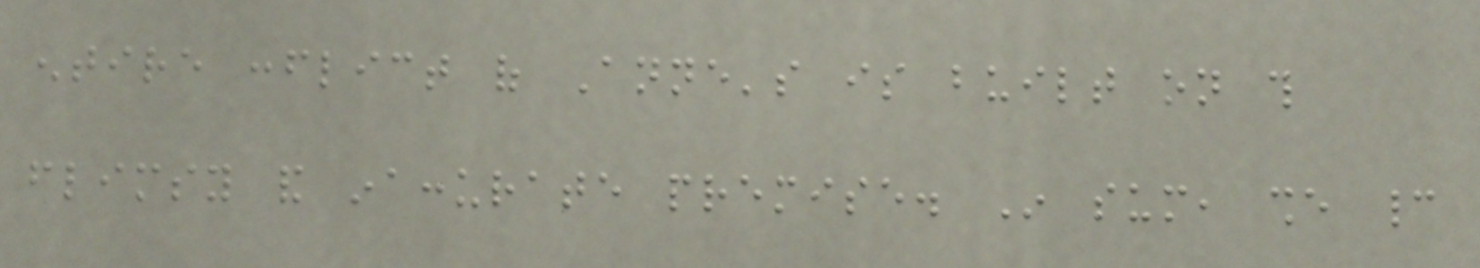entire conflict of Anne's is built on this
flimsy and inaccurate premise. In sum, she cannot
